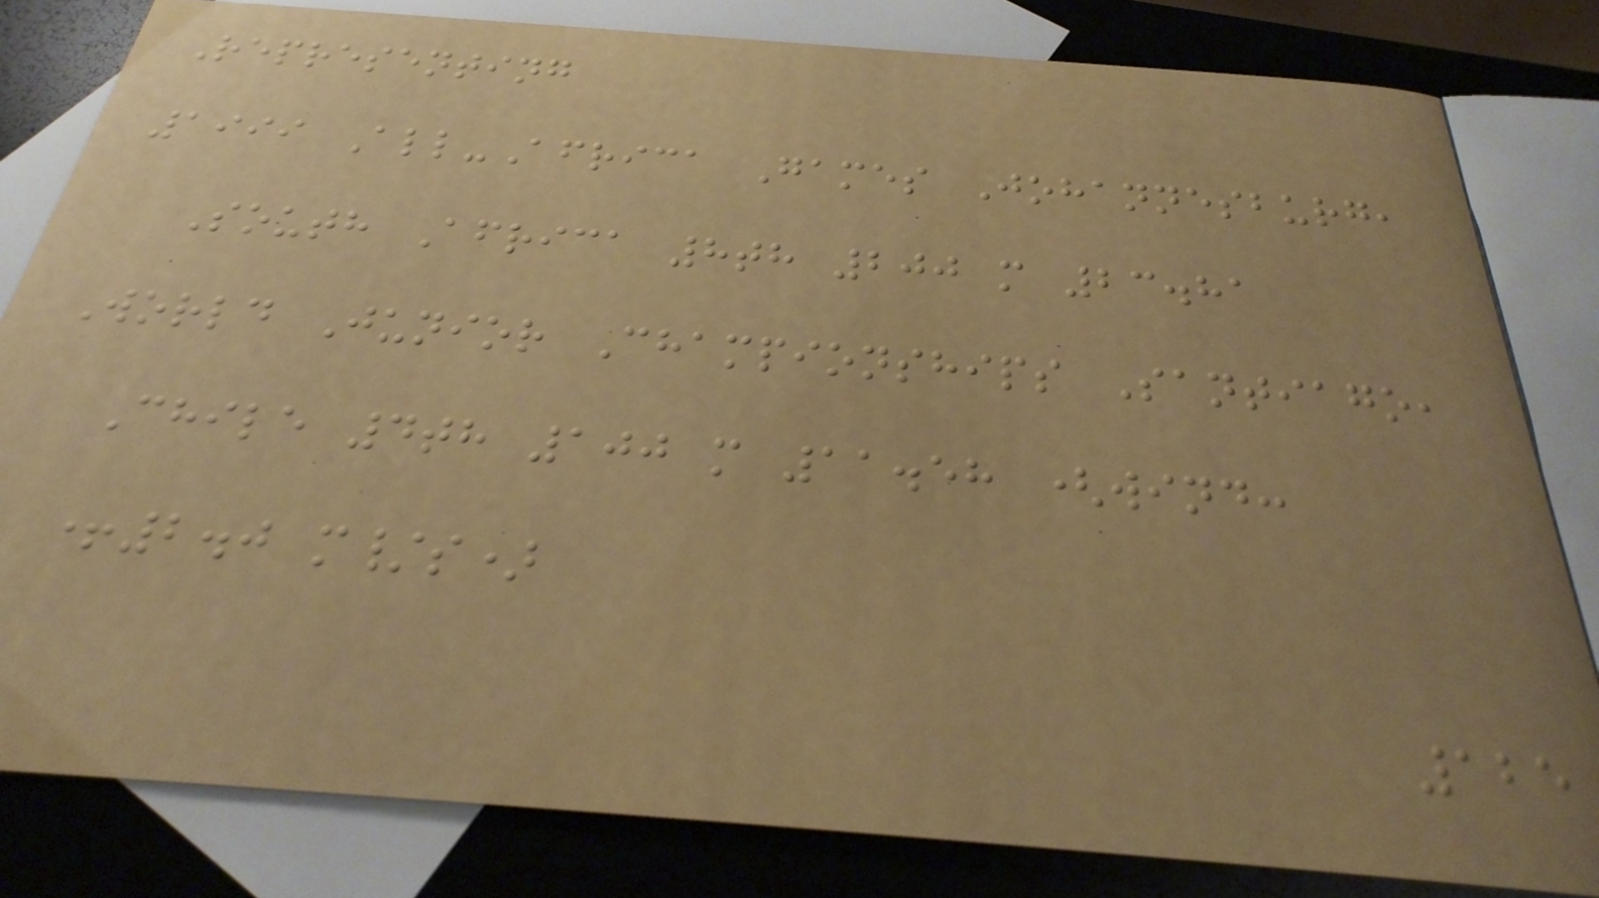Representing
1999 All-Africa Games Johannesburg,
South Africa 8th 200 m 23.81
World Junior Championships Santiago,
Chile 4th 100 m 11.58 (wind:
+2.0 m/s)
125
